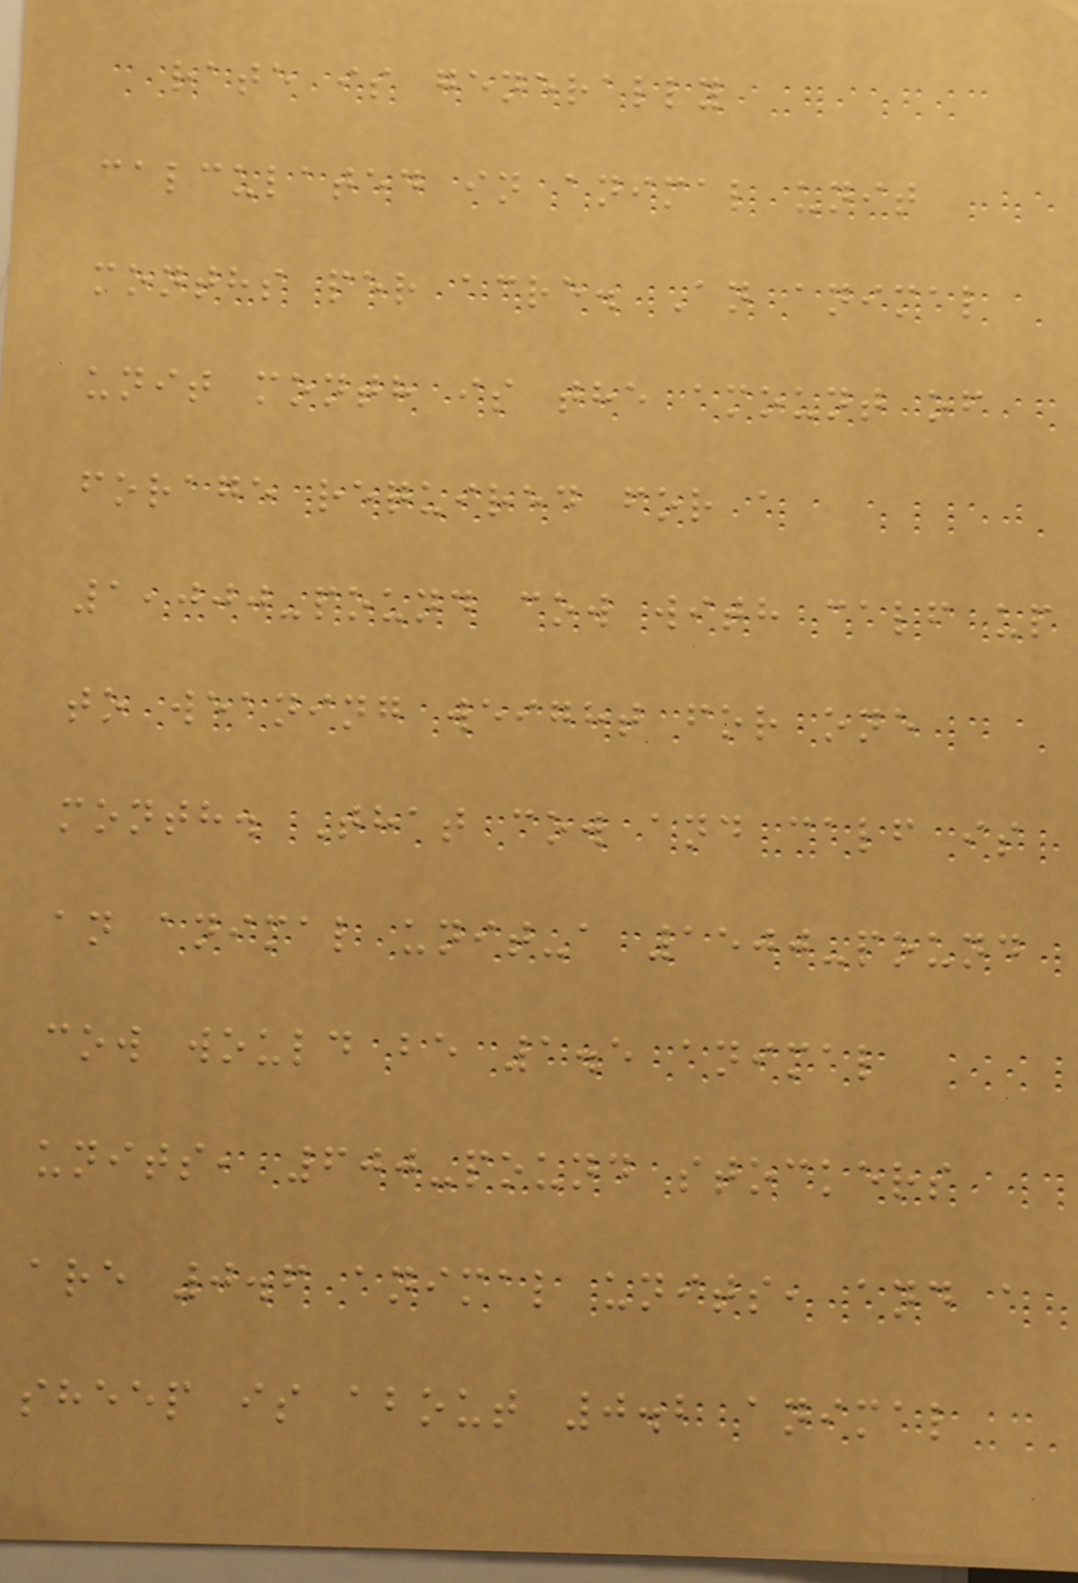rate is generally
calculated in animal unit
months per acre. An animal
unit month is the amount of
forage required for a
1,000-pound cow with calf up
to weaning weight for one
month. That cow and calf is
an animal unit-a 1500-pound
cow would be 1.5 animal
units, 600-pound stockers
are 0.6 animal units, and a
sheep is about 0.2 animal
